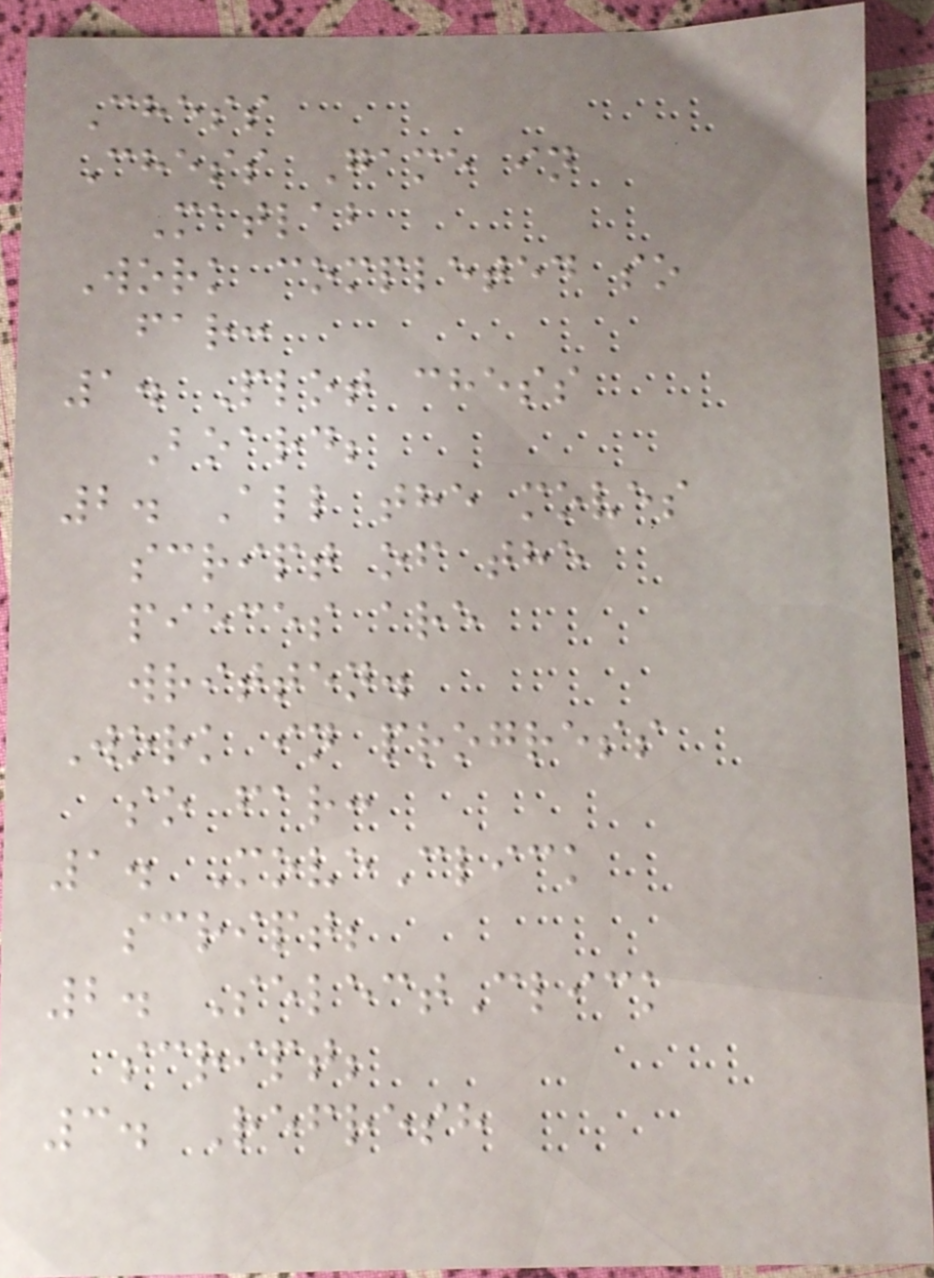Chess
Chess Game in
Matlab
Work completed so
far:
1. Plot chess
Board;
2. All the moves
script of the
pieces are
written.
Work in progress
so far:
1. MoveClick
script;
2. SelectClick
script;
3. Refresh
